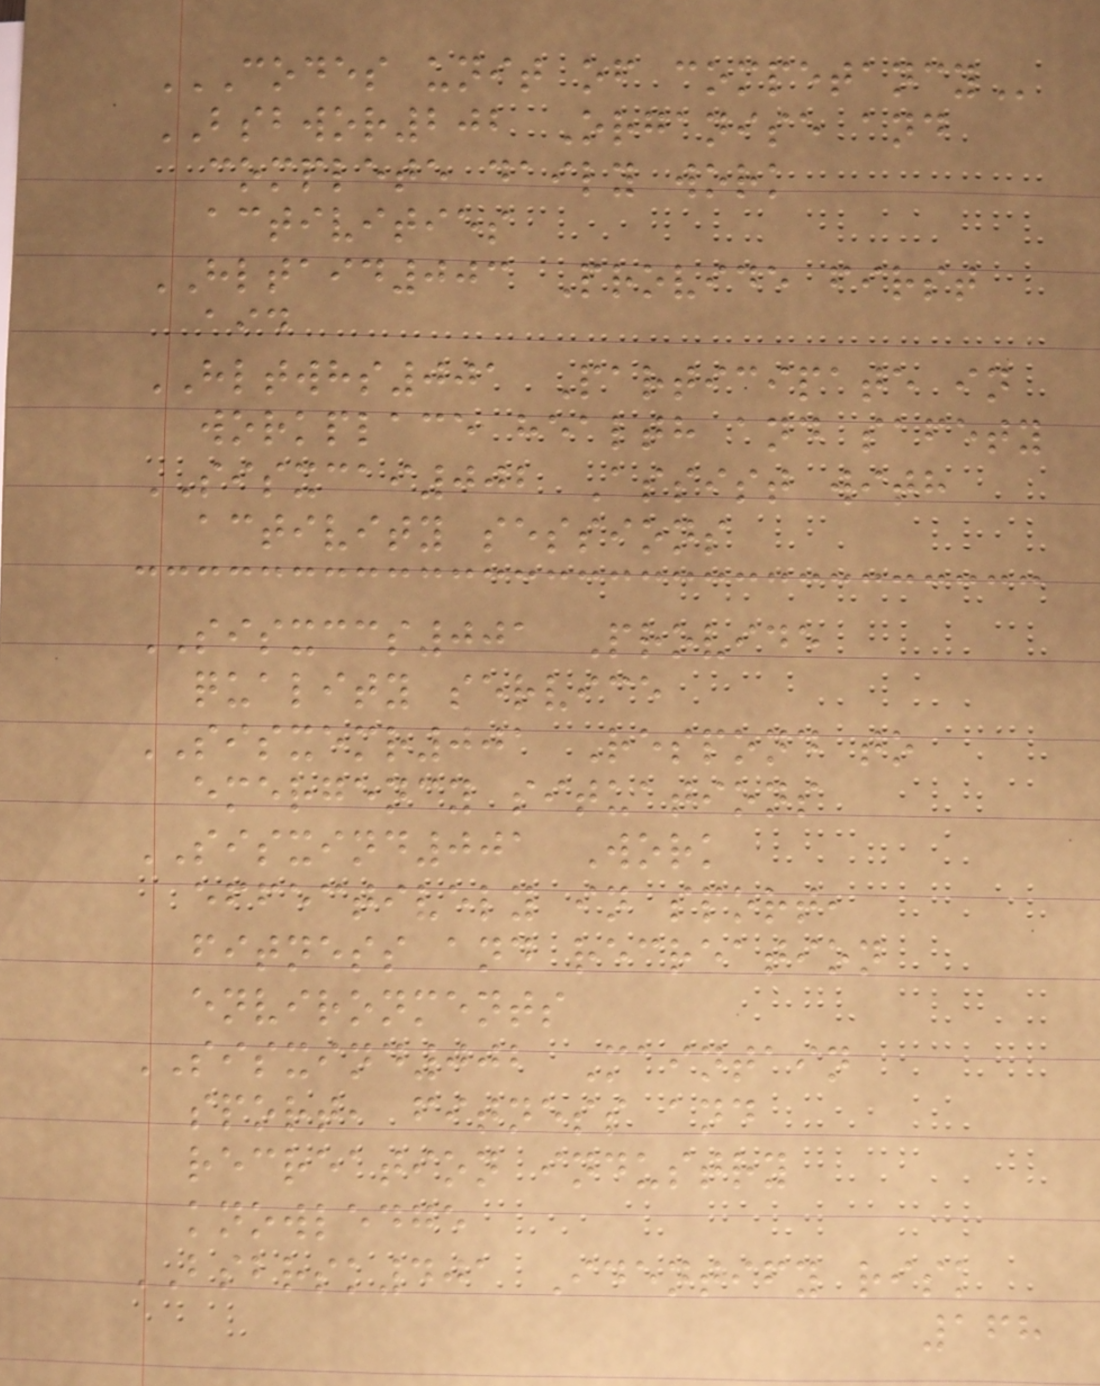CODES UNIT OF COMPETANCY
BSBWOR202 Organise and
complete daily work
activities
HLTAID003 Provide first
aid
HLTWHS001 Participate in
workplace health and safety
SISXCAI002 Assist with
activity sessions
SISXCCS001 Provide
quality service
SISXEMR001 Respond to
emergency situations
SISXIND001 Work
effectively in sport,
fitness and recreation
environments
SISXIND002 Maintain
sport, fitness and
recreation industry
knowledge
BSBRSK401 Identify risk
168
